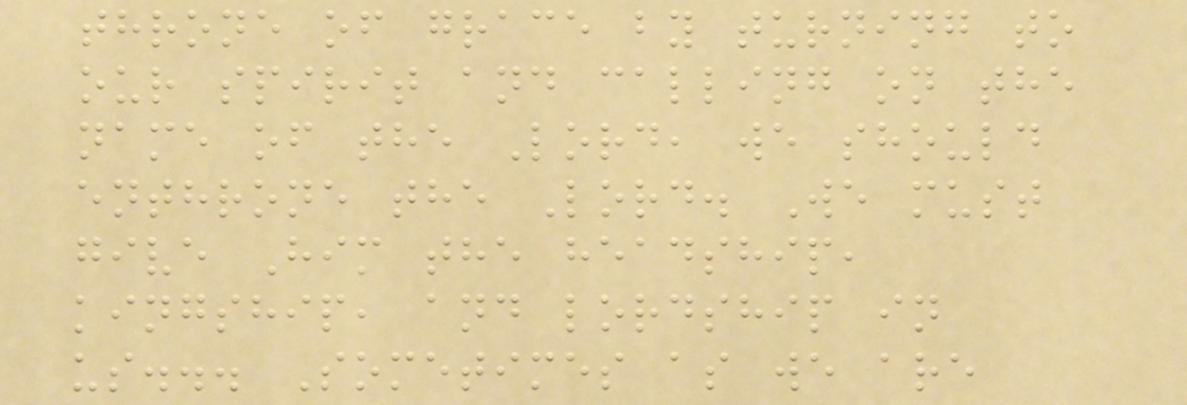throne of grace by turning to
our spirit and calling on the
name of the Lord, we should
enthrone the Lord. We must
give Him the headship,
kingship, and lordship in
us... Sometimes as we are
